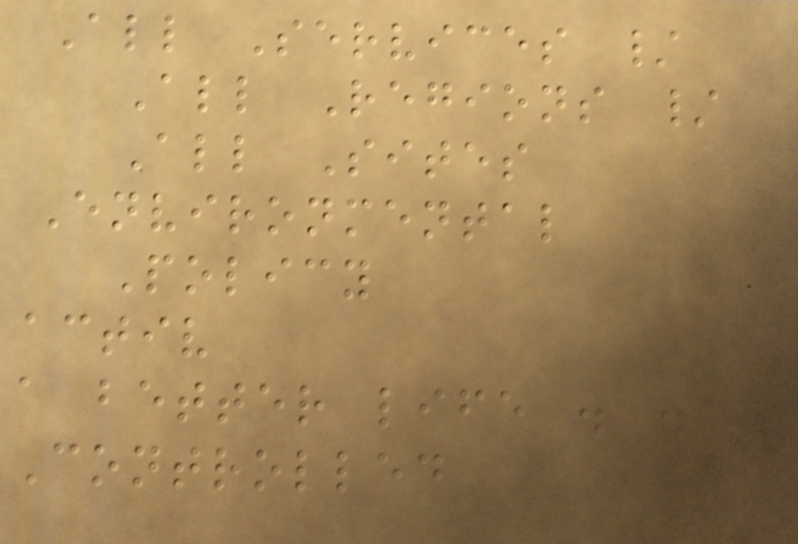All Services /
All Regions /
All Sites
Environmental
Policy
activ
a better life . . .
Controlled
